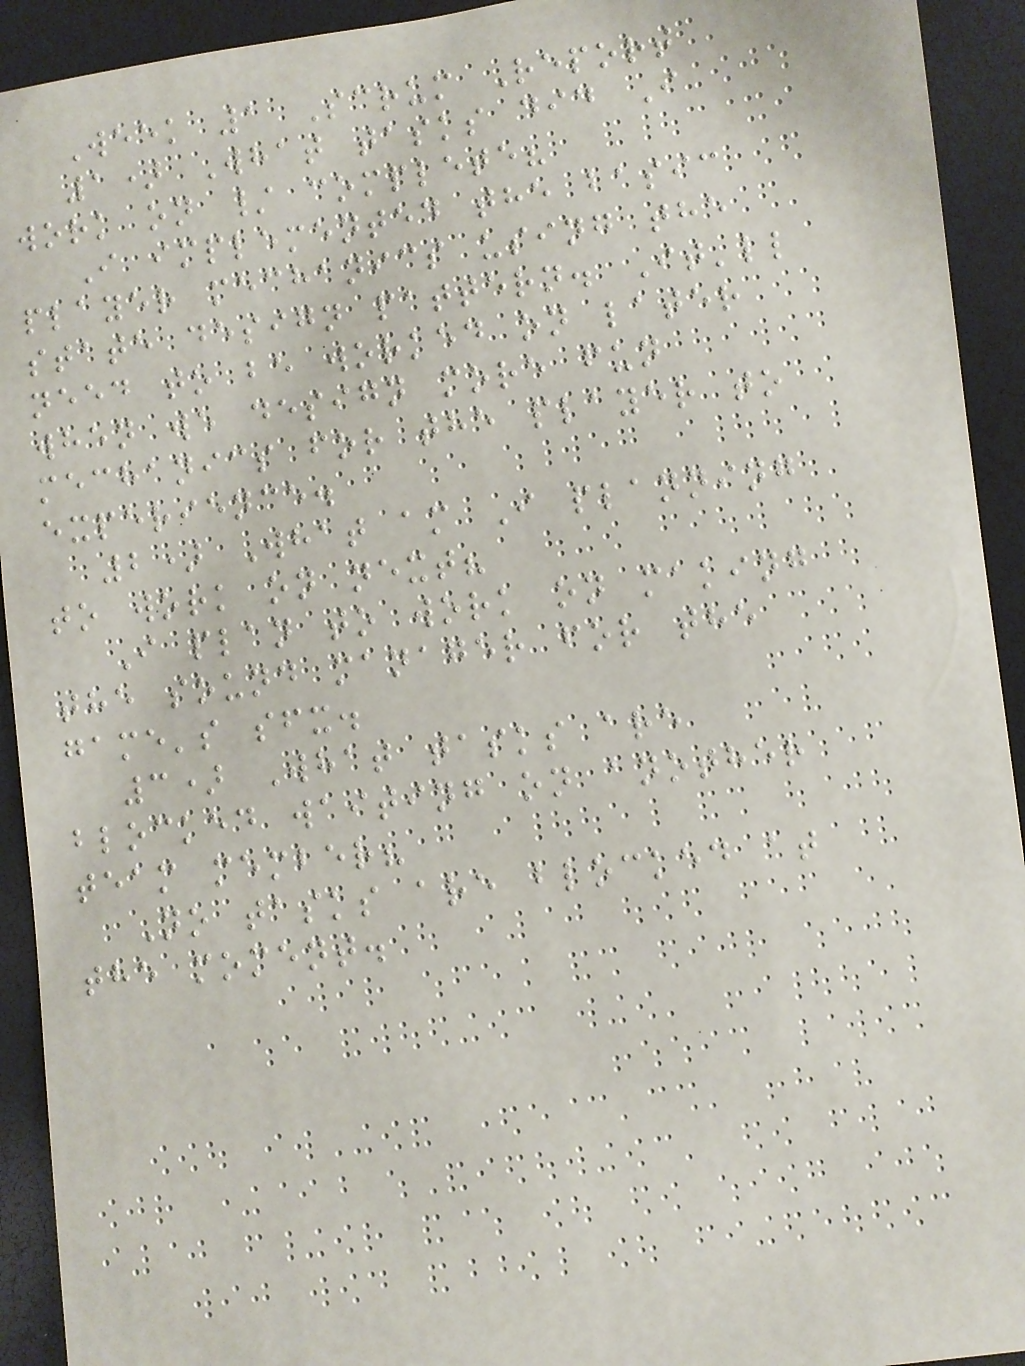Week 1 Scrum Report
1) What tasks did I
work on / complete?
I implemented the basic
player mechanics using the
state design pattern. It'll
need to be worked on later
when we design more fun
mechanics for the player to
experience.
2) What am I planning
to work on next?
I plan to work on making
the sound manager for the
game's sfx.
3) What tasks are
blocked waiting on another
team member?
No tasks are blocked at
the moment.
